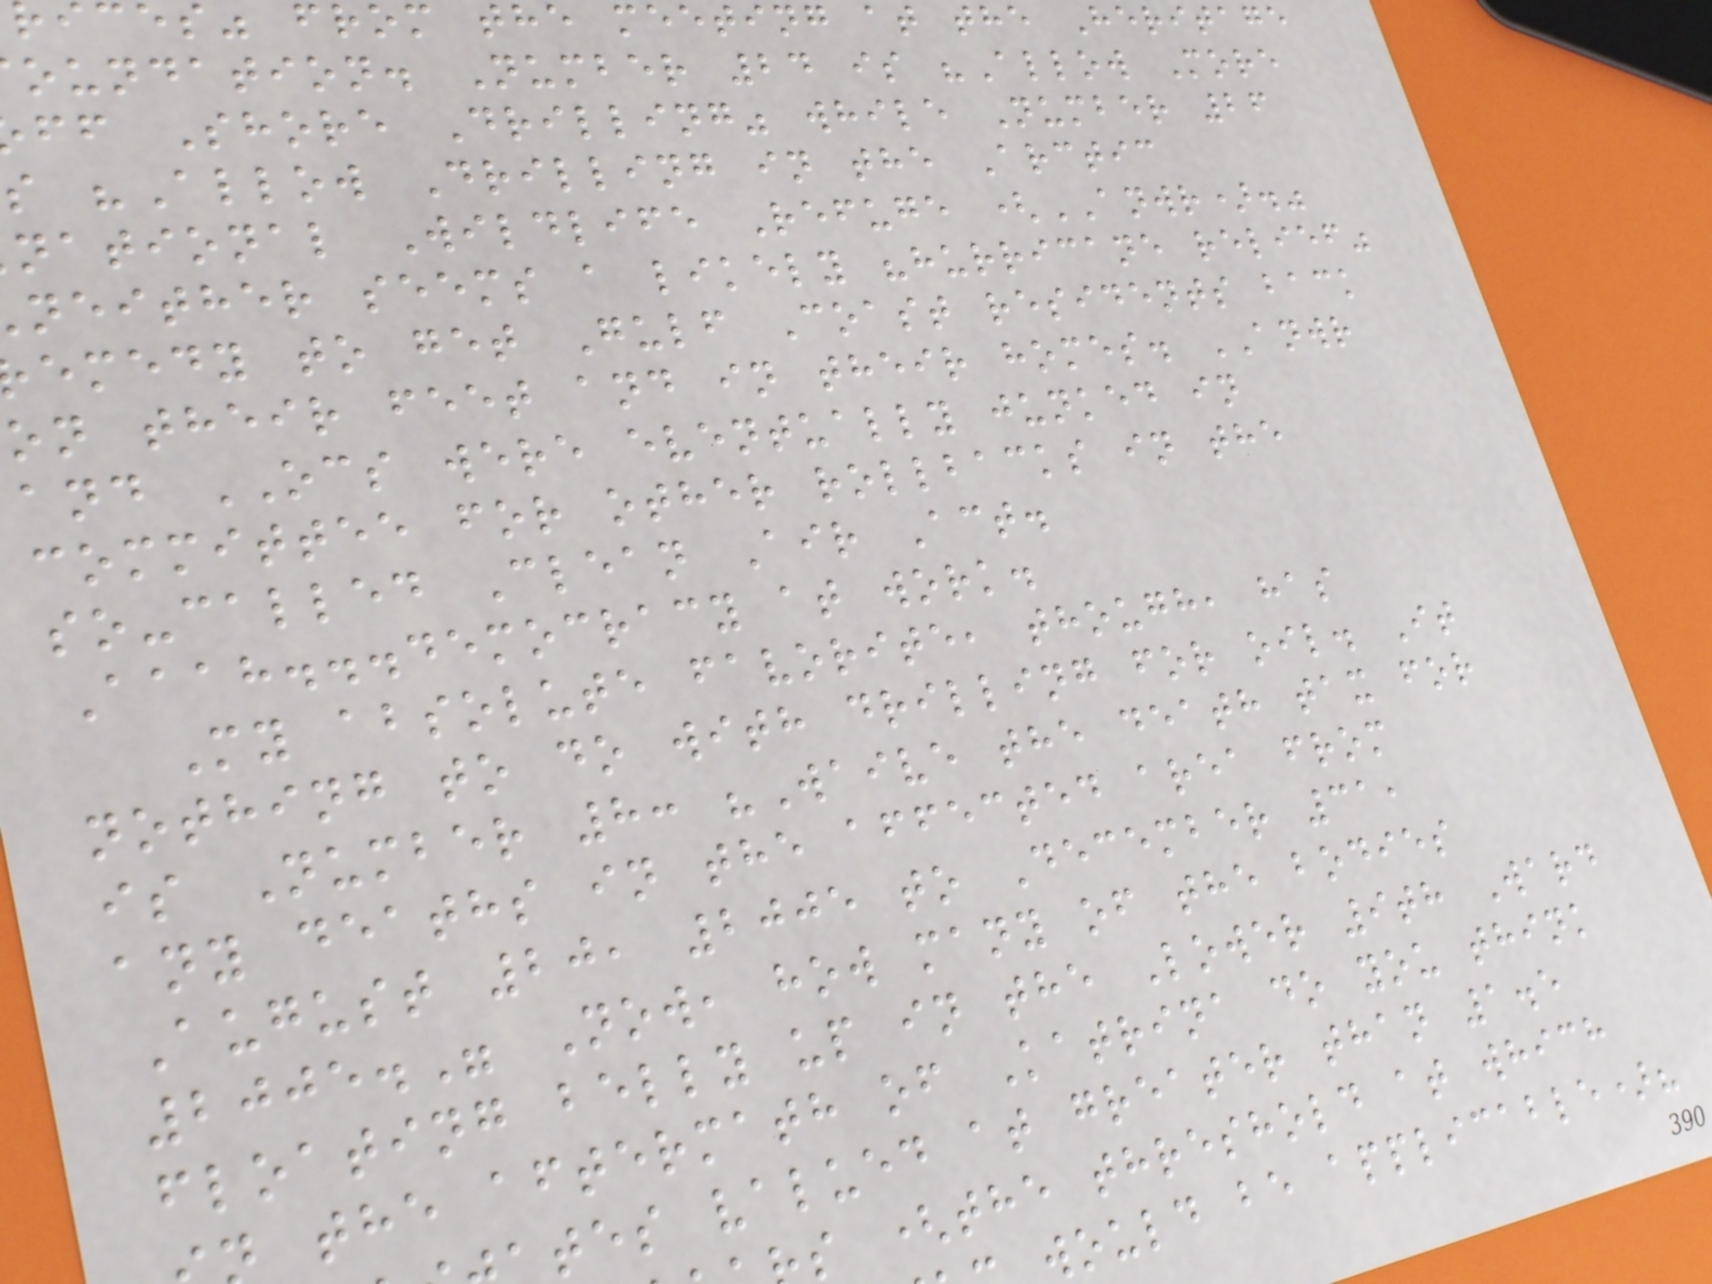ces" from the meeting at the Heritage
oundation. Number 24 is "Allow More
ff Shore Drilling" while Number 26
s "Allow Drilling in the Arctic
national Wildlife Refuge (ANWR)."
neither seems a likely "hurricane relief"
emedy to get Gulf Coast residents back
on their feet and in their homes. ANWR
and OCS were eventually junked in
committee for other rollbacks in the
so-called Clean Air Act.
Aaah...democracy at work.
My absolute favorite, though, has
nothing to do with drilling for oil. It
is Number 8: "Waive the death tax for
any deaths in the affected area from
August 20, 2005 to December 31,
2005." Now, how many of the bodies
floating belly up in the Lower 9th Ward
the aftermath of Katrina do you think
tes valued at greater than 1.5
s (the threshold at which
would be applicable)?
